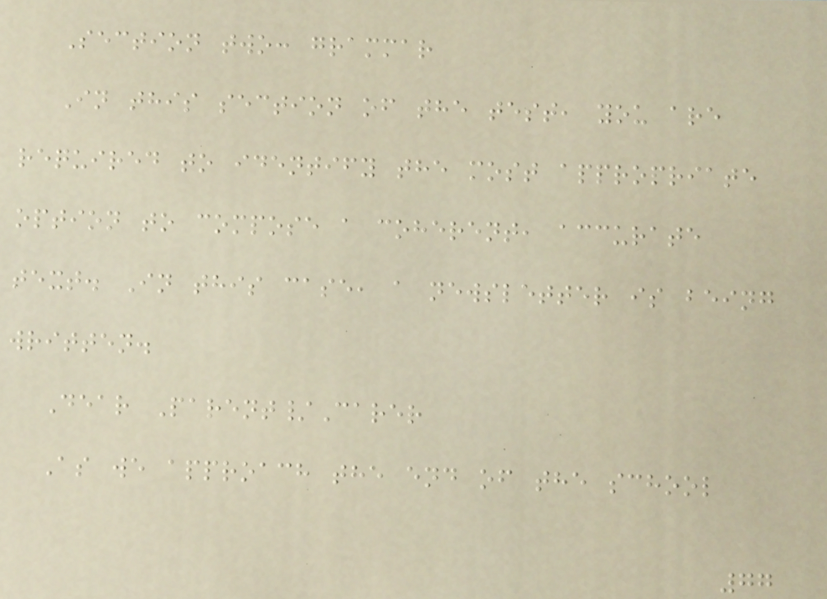Section two: grammar
In this section of the test, you are
required to identify the most appropriate
option to compose a coherent, accurate
text. In this case, a newsletter is being
written.
Dear Parent/Carer
As we approach the end of the school
77
